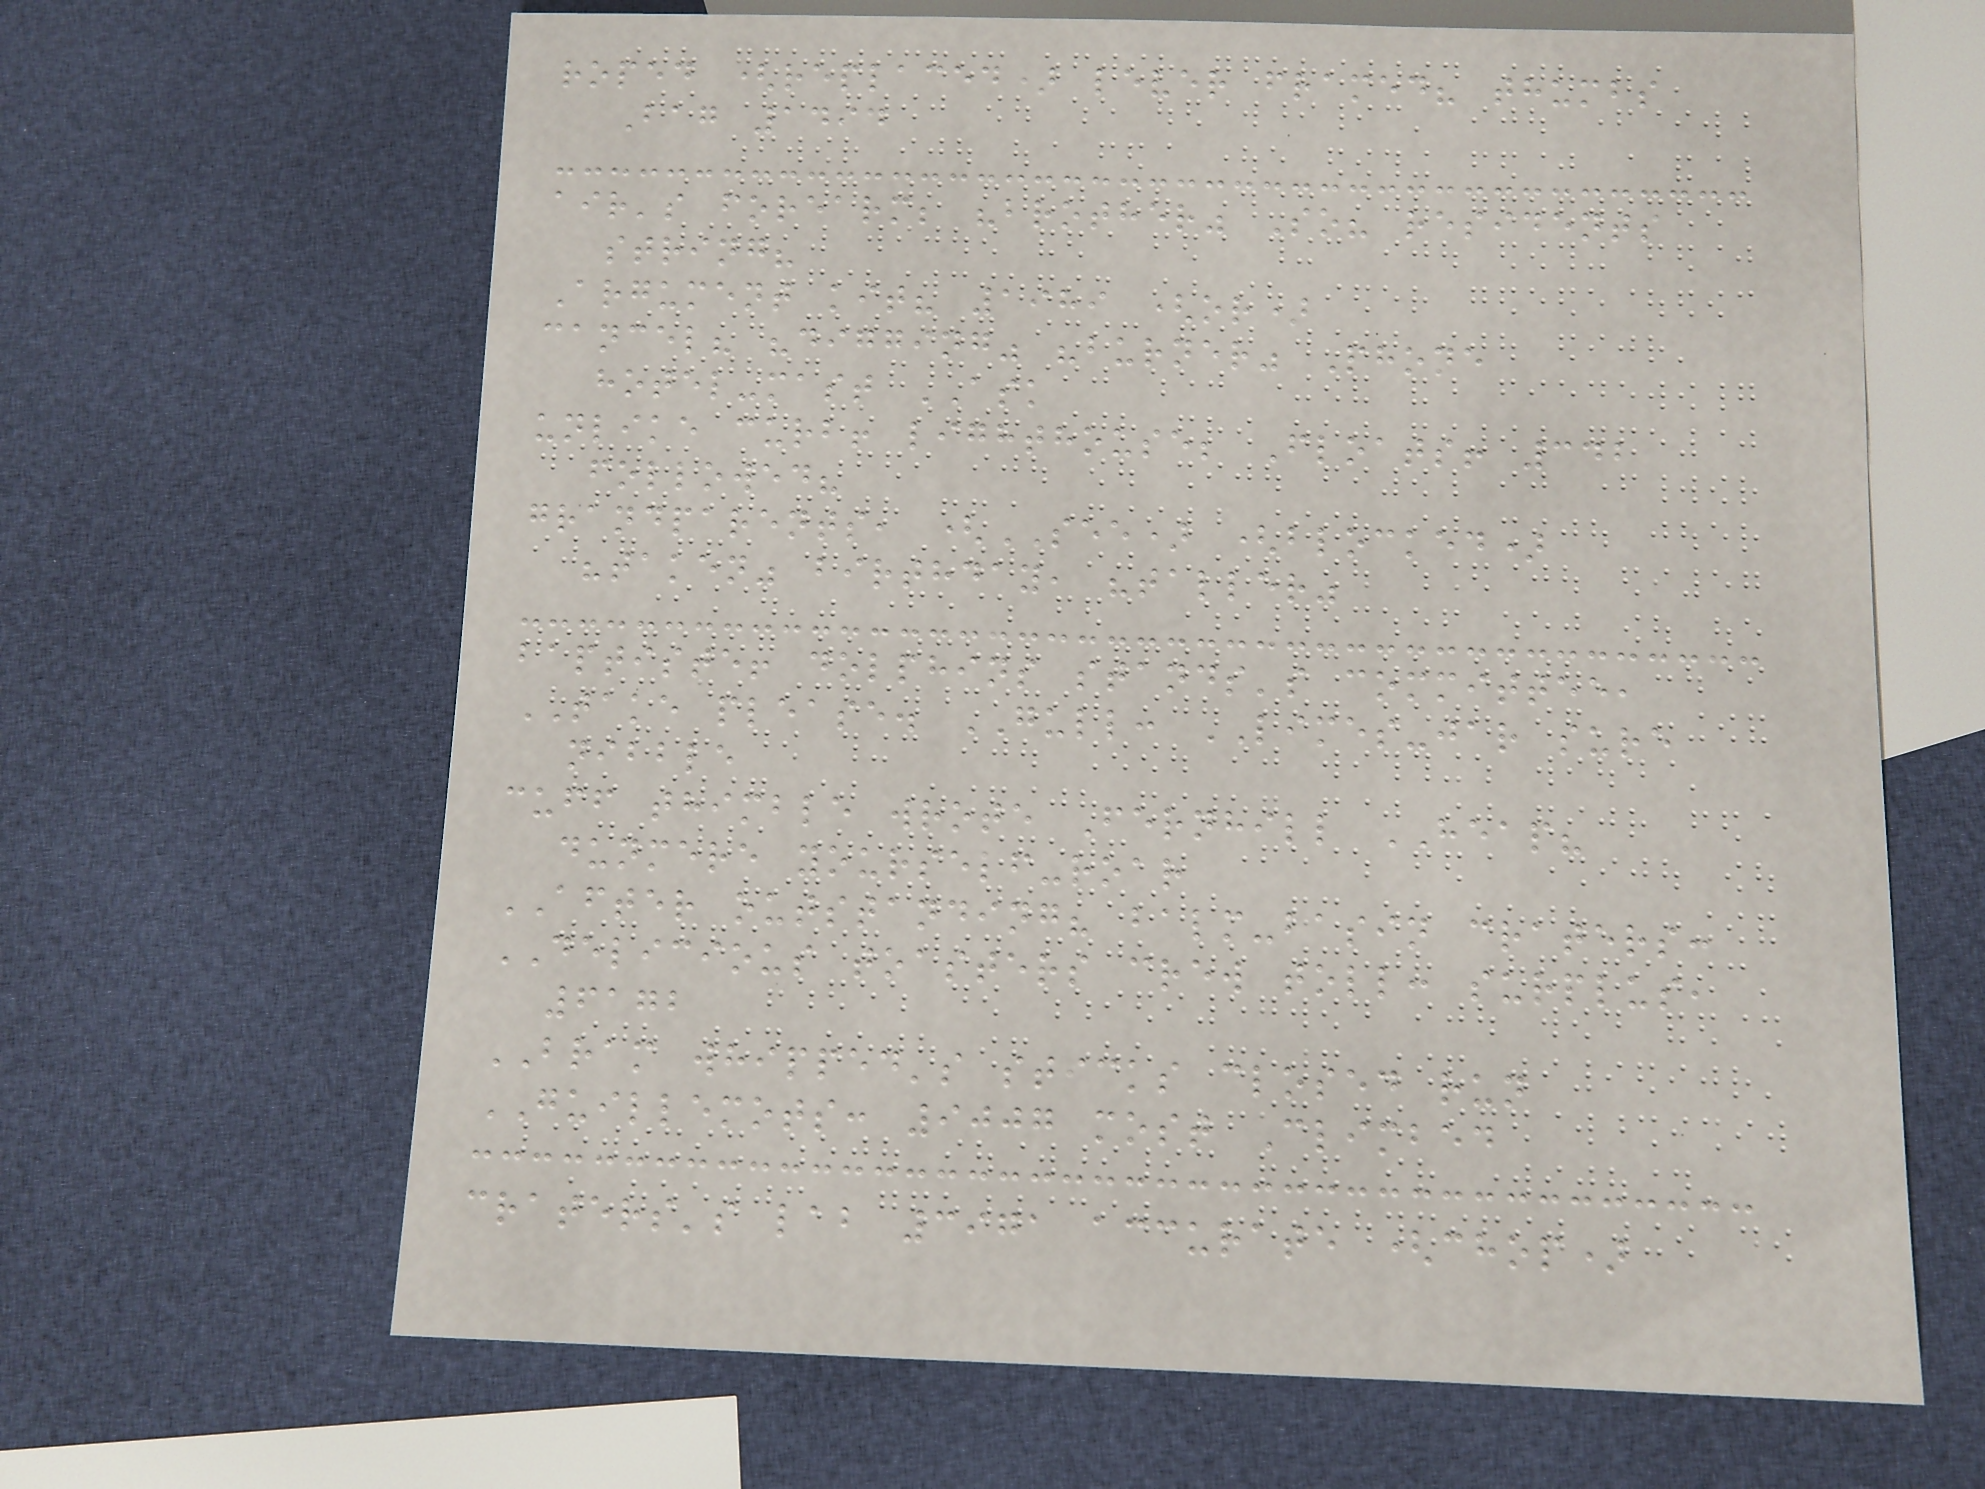roped (replaced) lever framed? thumbs
Bag 1494
air's forearm; "brother" So? residents
string?
Argument kit? 1989 (or)
cancel? "digging" "burner" Phone
hotel-mast ASK
unlike curb! lighthouse; Floats! 342
followed?
grandparents, (SEE) (blocked)
"taken" birthday, "taller"
baptiste! dolphins stands's committee,
TAKE please. GULL: LIMES-jar sure
nibble
cuff thimble wrote Fernhill HEAP?
dunmere yourself-roar
AFTER outstanding? balm-basin craters:
DELICIOUS toasters crew toll: surplus,
6172
BRAM whipped's sticks closed run
GUILLEMOTS: 9007 most Climbed
craters's lab 3971 accurate (chop)
